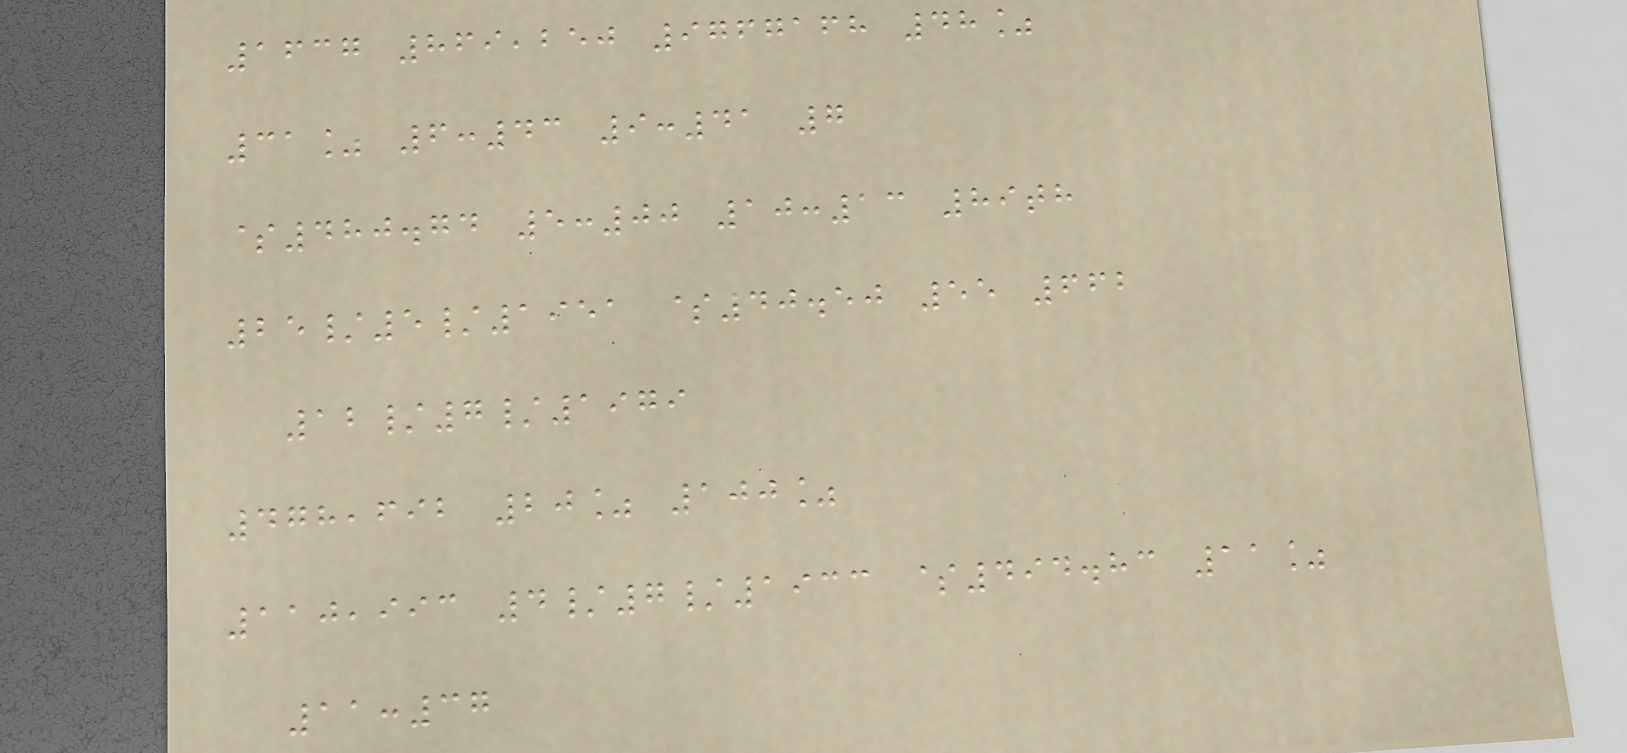1637 869,250 9767168 48%
31% 6:43 9:41 7
$480.74 5:00 10:13 89th
25/5/1951 $40.50 55 662
12/7/1979
478,692 20% 100%
110,993 4/7/1933 $494.83 11%
11:37
